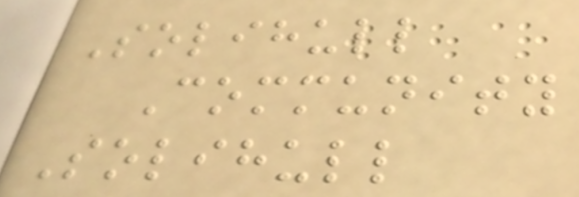Solihull
Community
Solihull
